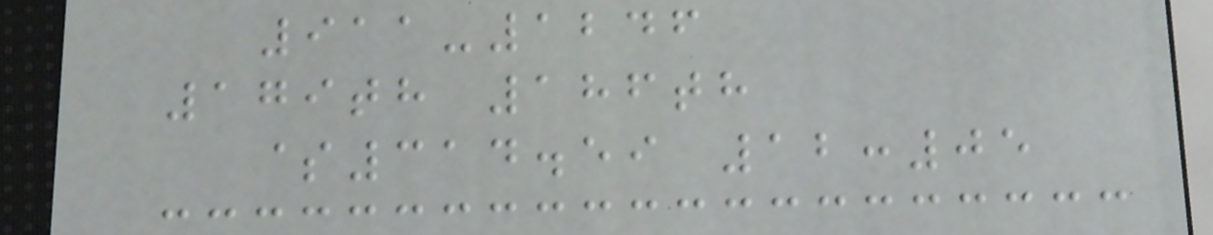911-1246
179th 186th
$314.59 12:05
